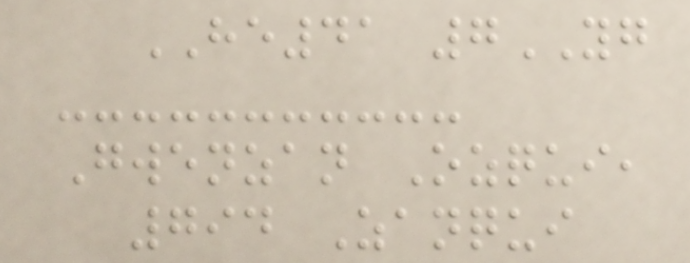HE41 7YG
Gwenzan Ozqui,
794 Zanqui
